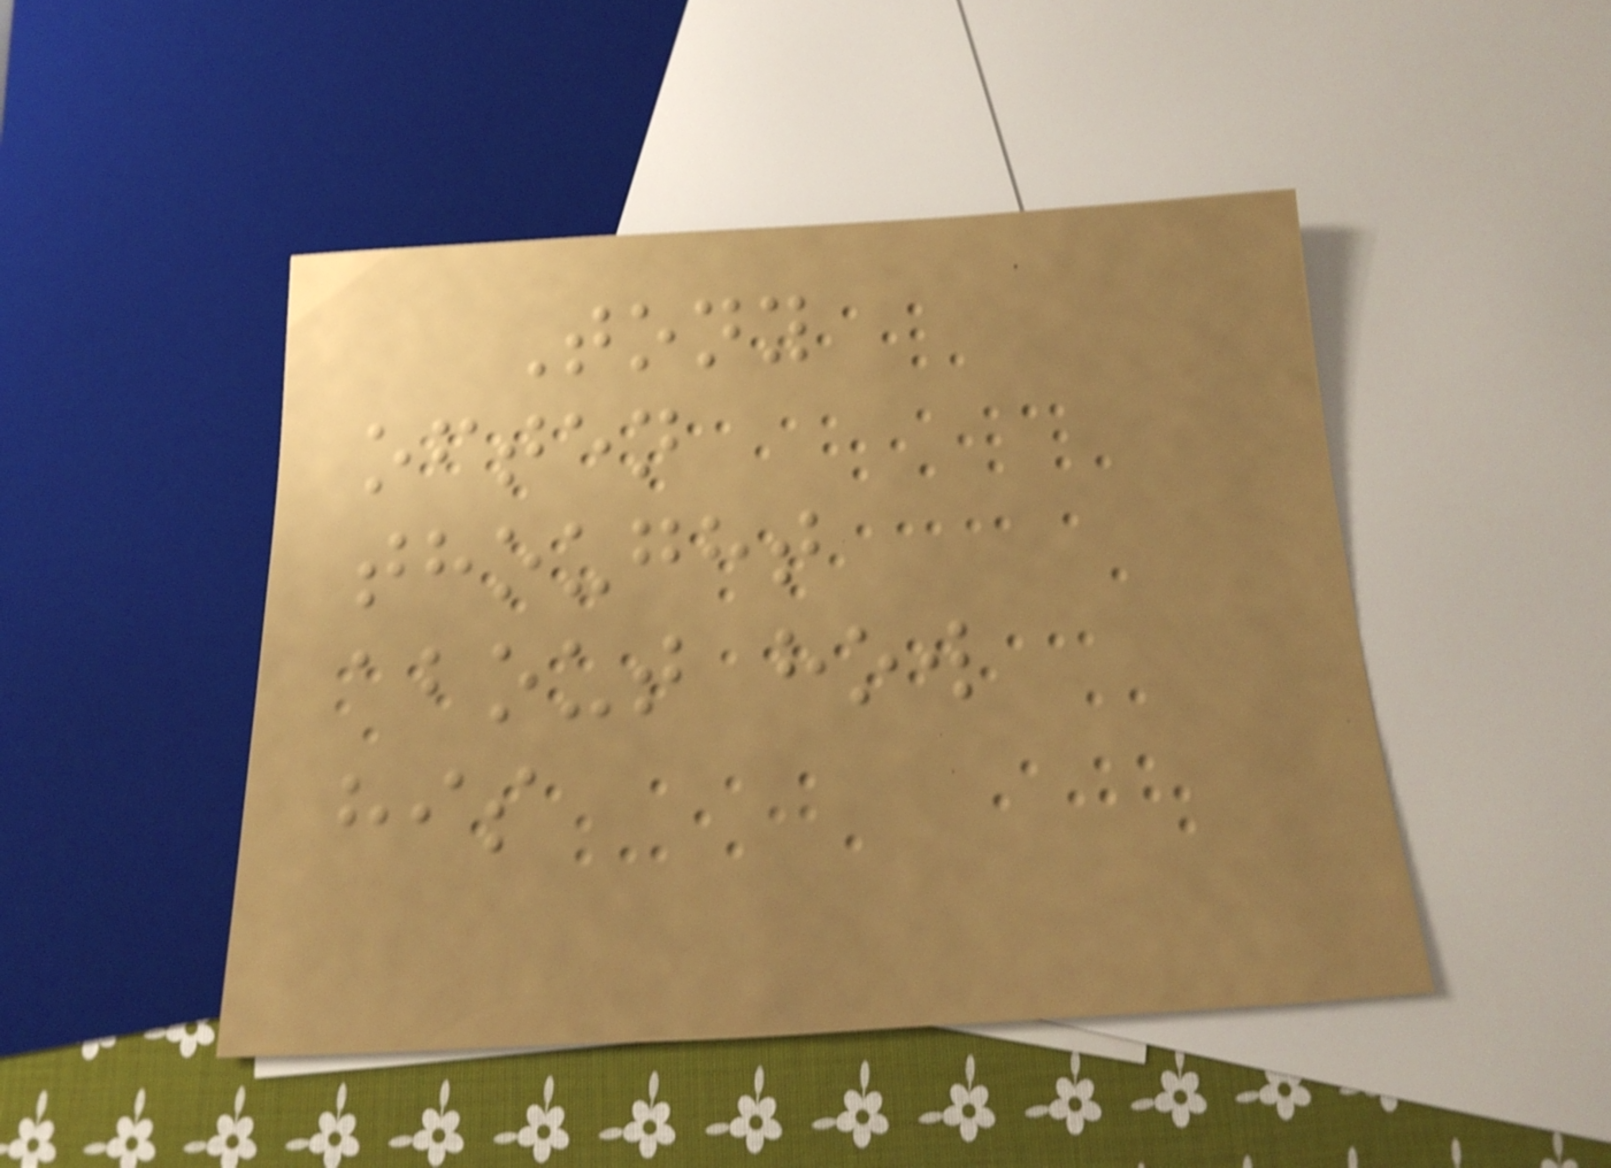Tony
often
thought
about how
his
